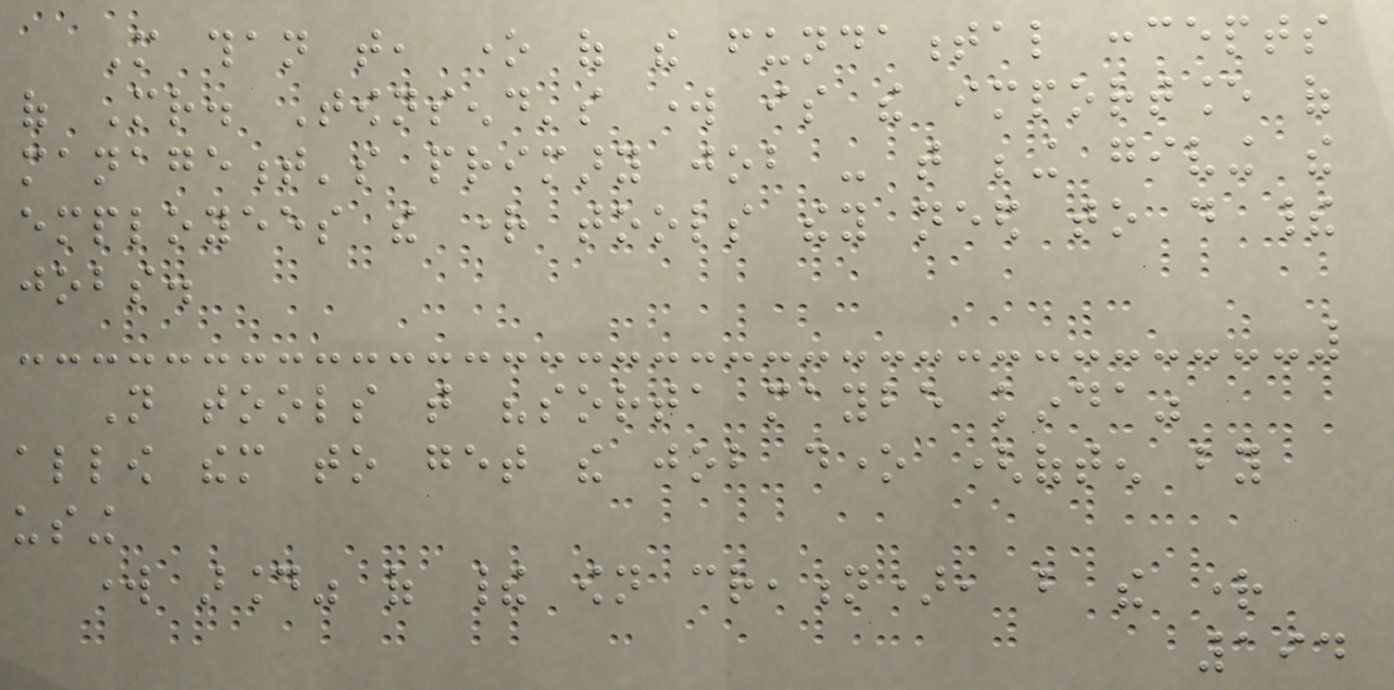More than that, one of the fundamental concepts
of Mr. Townsend's work is the importance of
management's primary job - that being giving the
employees the right tools they need to do their
jobs.
Not tools that "sorta maybe kinda"
allow them to get the job done (often by
using
work around" of their own creation), but the right
194
